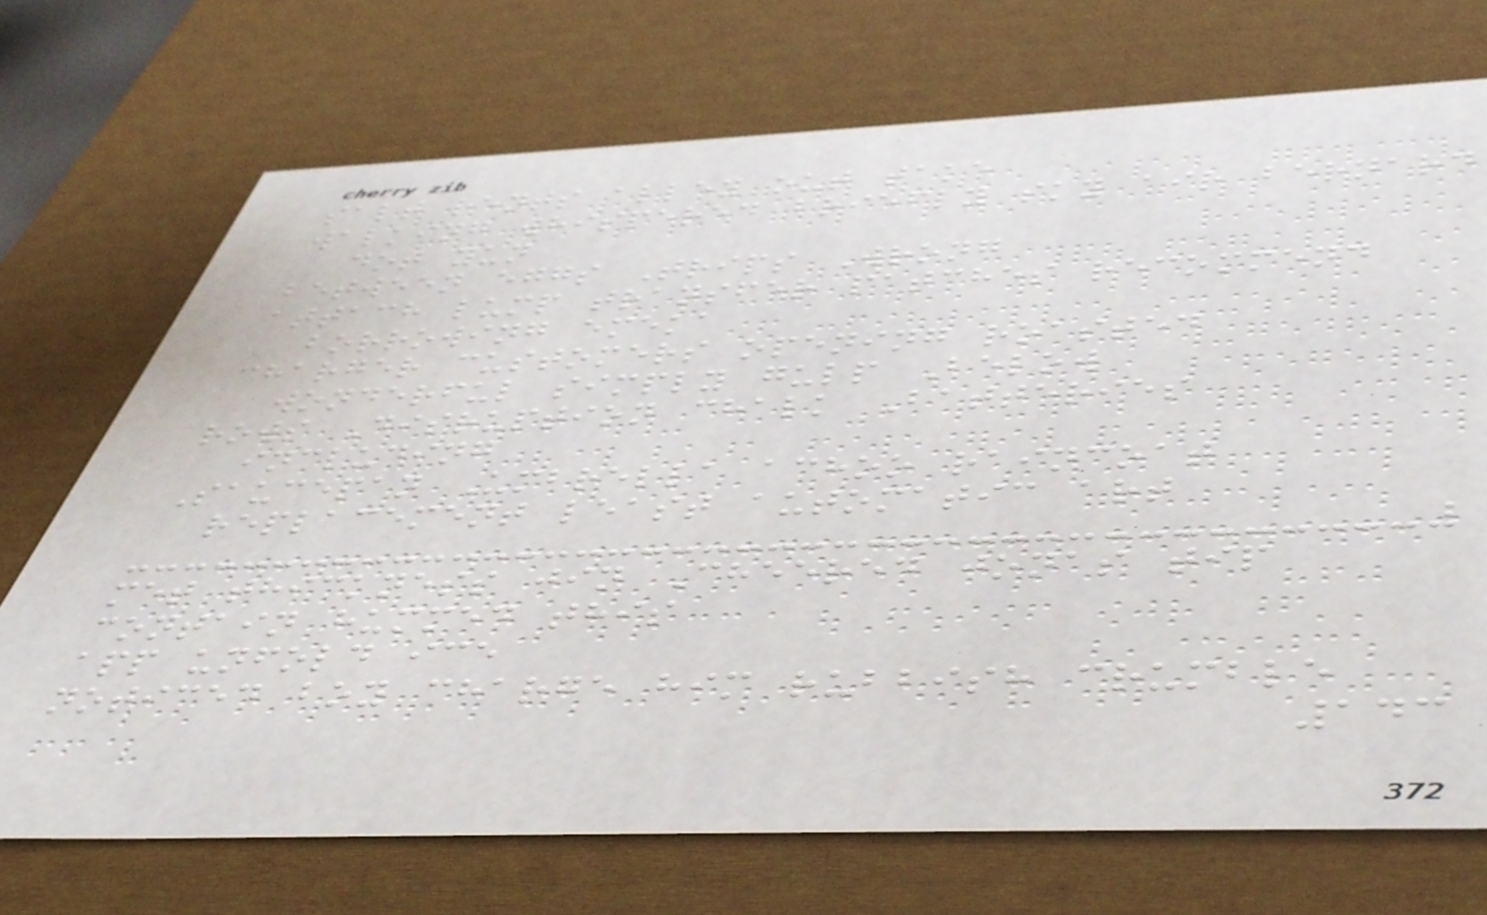salt rents alley out take
walking whispered briefly sky air bernard
dot yun
between eggs Trips Wrong
attach lump transfer patches recommend
borrowing emeka
charger customers opening roasted
wonderful simply gulp Below
rows Disruption chalk Batteries
including
Saucepan Umbrella achoo raincoat
replacement least automatic art
met thickness jin Cheered jonas tip
contain hummed this
app unfold ice
noticed boy charge him rubbish crumble
143
